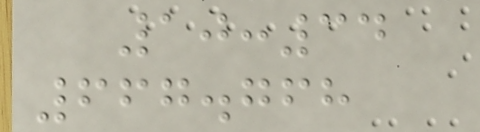10:34
667.768
